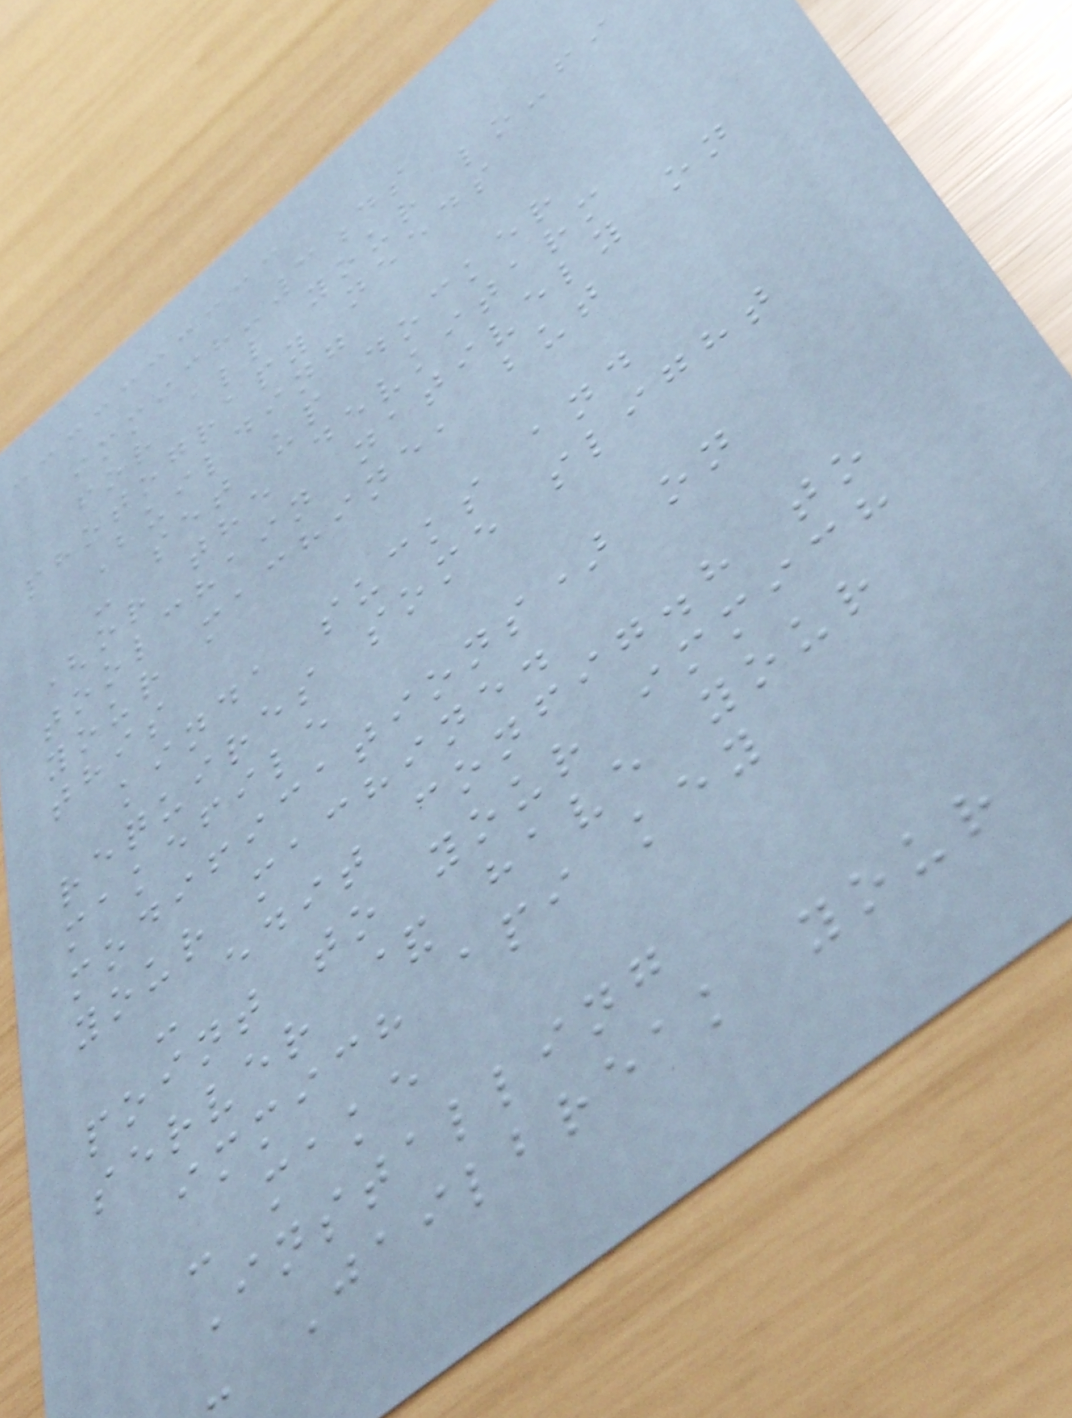immich-3ds
for all your lo-fi
photograpy needs
Building
- set up docker
(or the devkitarm
toolchain natively on
your machine, but
this
kinda sucks and
requires some slight
makefile
modifications) on
your machine.
- edit config.h to
point to your immich
server & have your
immich api key
- make
Installing
- Jailbreak your
